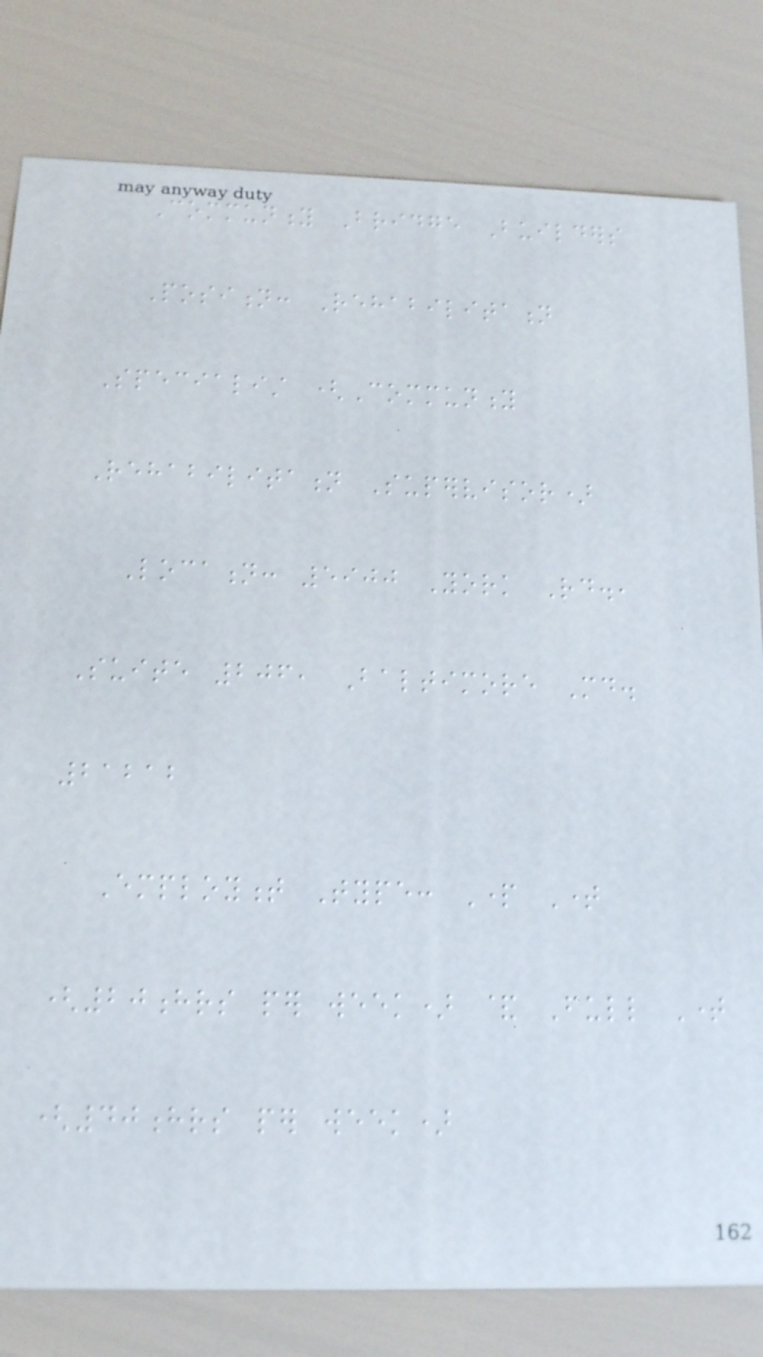Community Bridge Builders
Position: Rehabilitation
Specialist (Community
Rehabilitation Supervisor)
Location: 5900 York Rd.,
Suite 206, Baltimore Md.
21212
Employment Type: Part Time
(20hrs per week) & Full Time
(40hrs per week)
